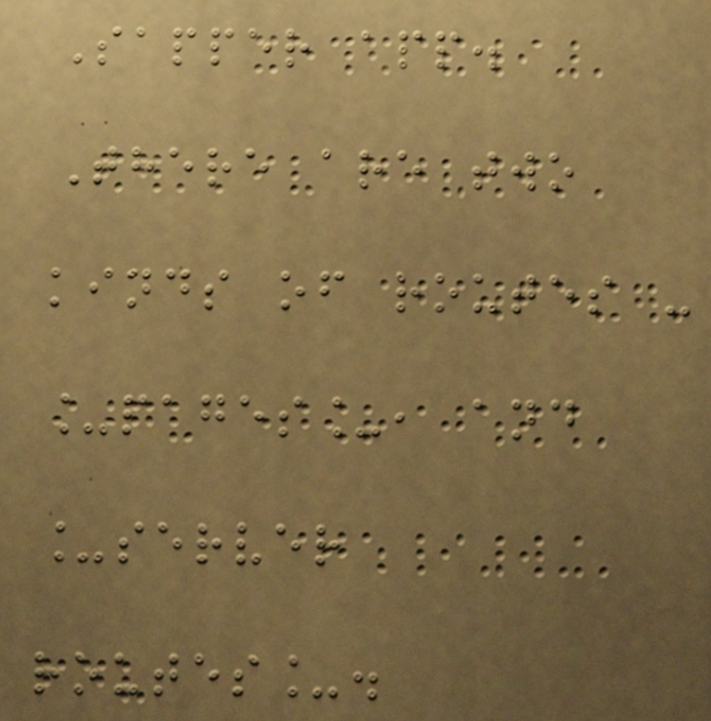Sapper app.
There are two
kinds of routes -
_pages_, and
_server
routes_.
